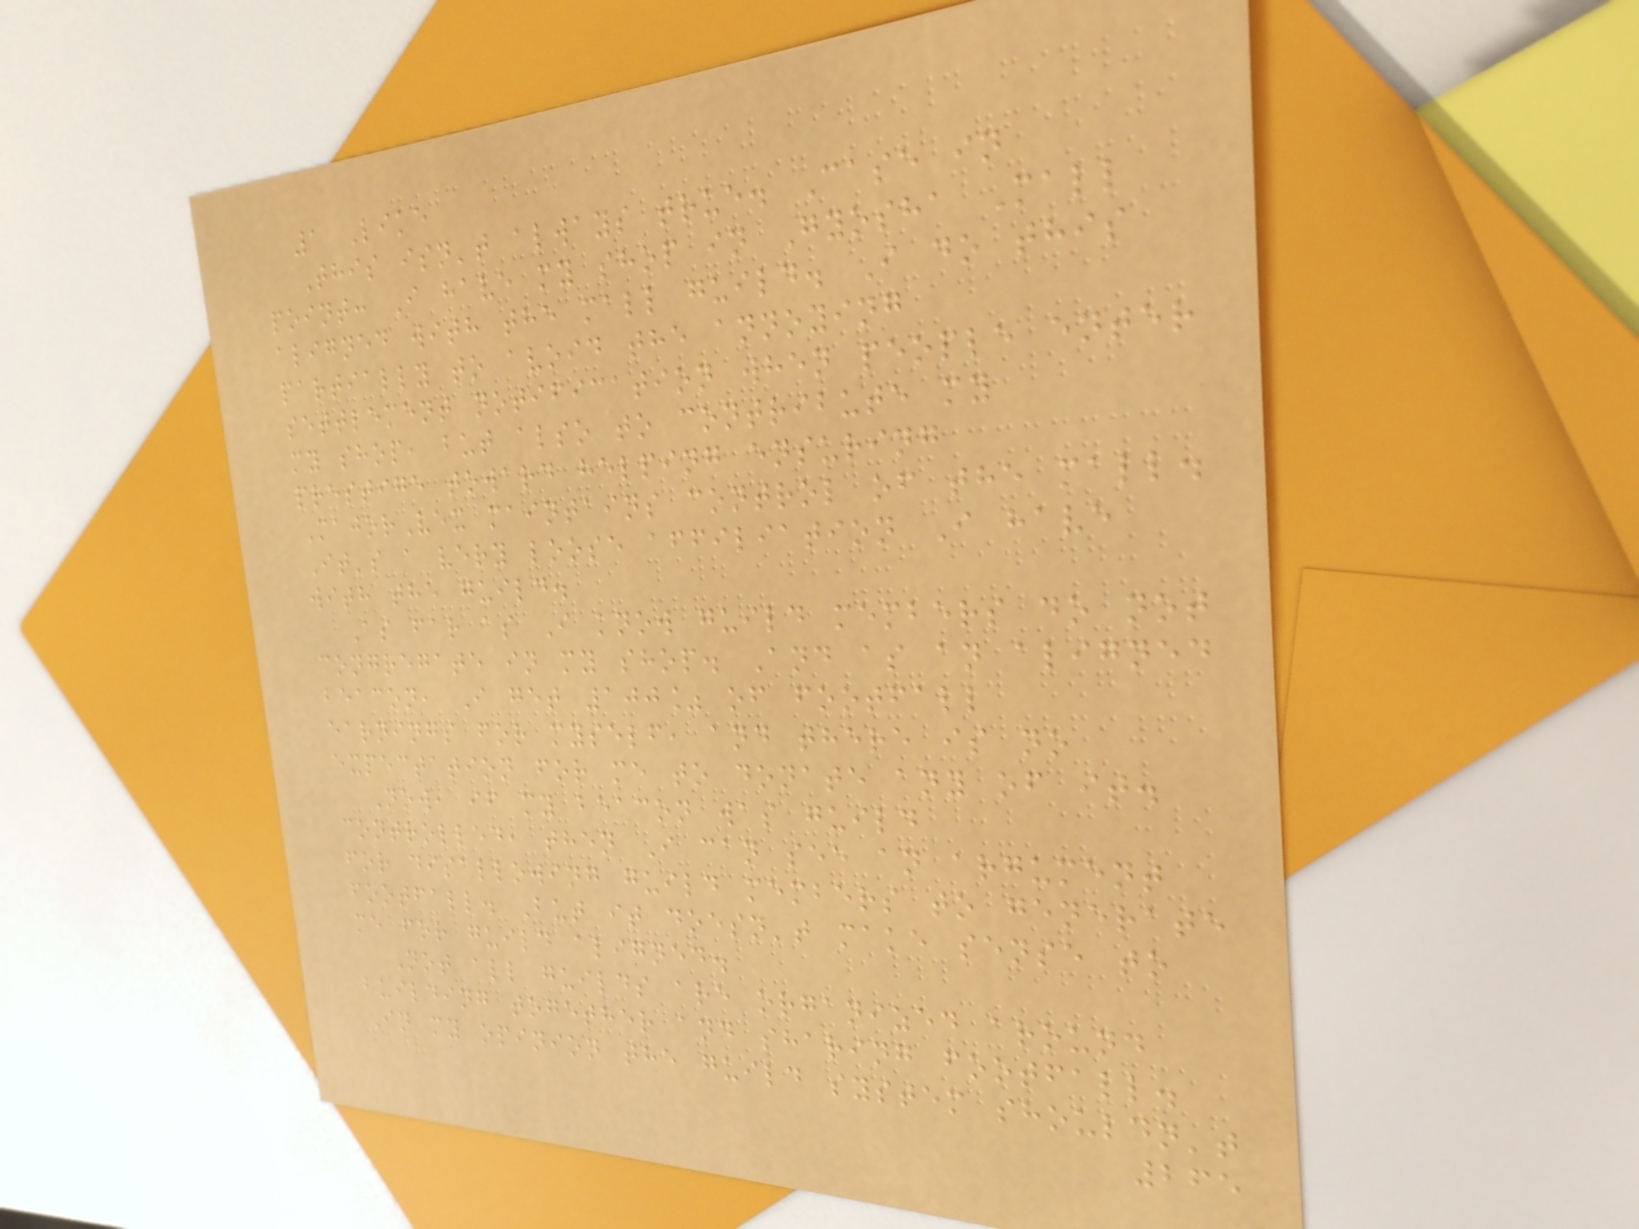1 Like
This isn't always true. Case in
point: I have my shop in Gyosha Mall
aligned with the mall guild. I do this
partially to avoid the annoying
settlement notification when people enter
my shop, but also to contribute my
prestige toward helping ensuring
MajorVex maintains control of the mall.
It's a very loose affiliation I have
with the guild.
As far as I know guild members do not
congregate in my shop. And as an aligned
beacon, I get 100% of footfall
earnings for myself, and there is no
expectation for me to donate any of it.
Now, if my beacon was guild
controlled, then I can see an argument
for disallowing guild members to generate
footfall. But it doesn't make sense to
me for guild aligned.
Not all guilds are organized around
building together and sharing footfall.
In my opinion the guild system shouldn't
265
